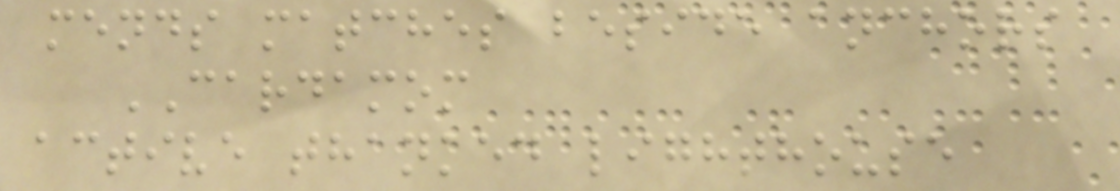mends matches beside anchors
CARDAMOM
active thanked lighthouse
